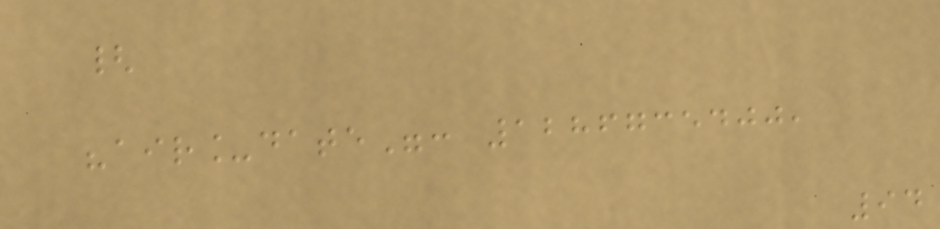{
"air_date": 1286735400,
94
